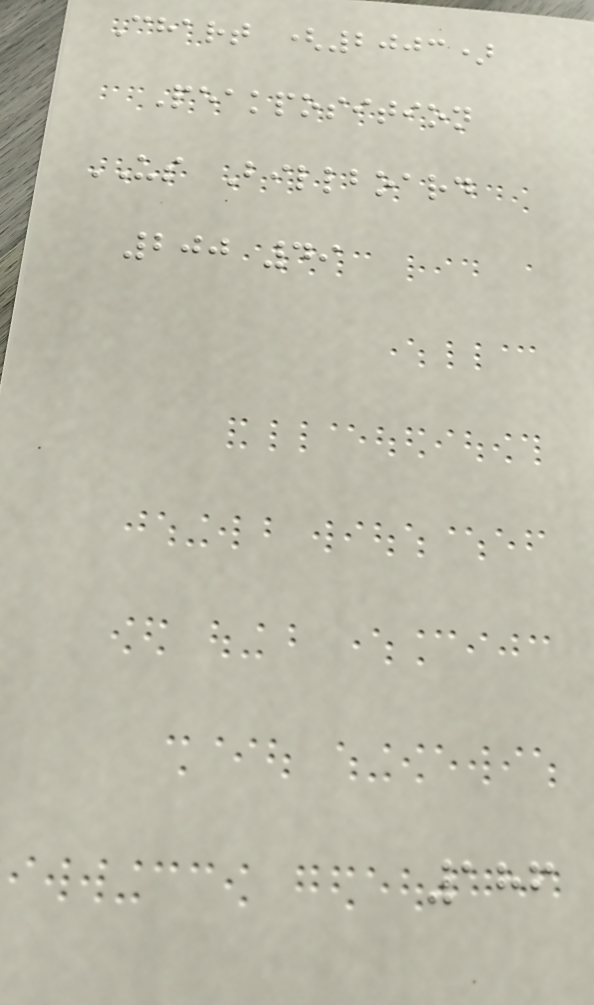Chart (2003)
Peakposition
US Billboard
200 49
186
